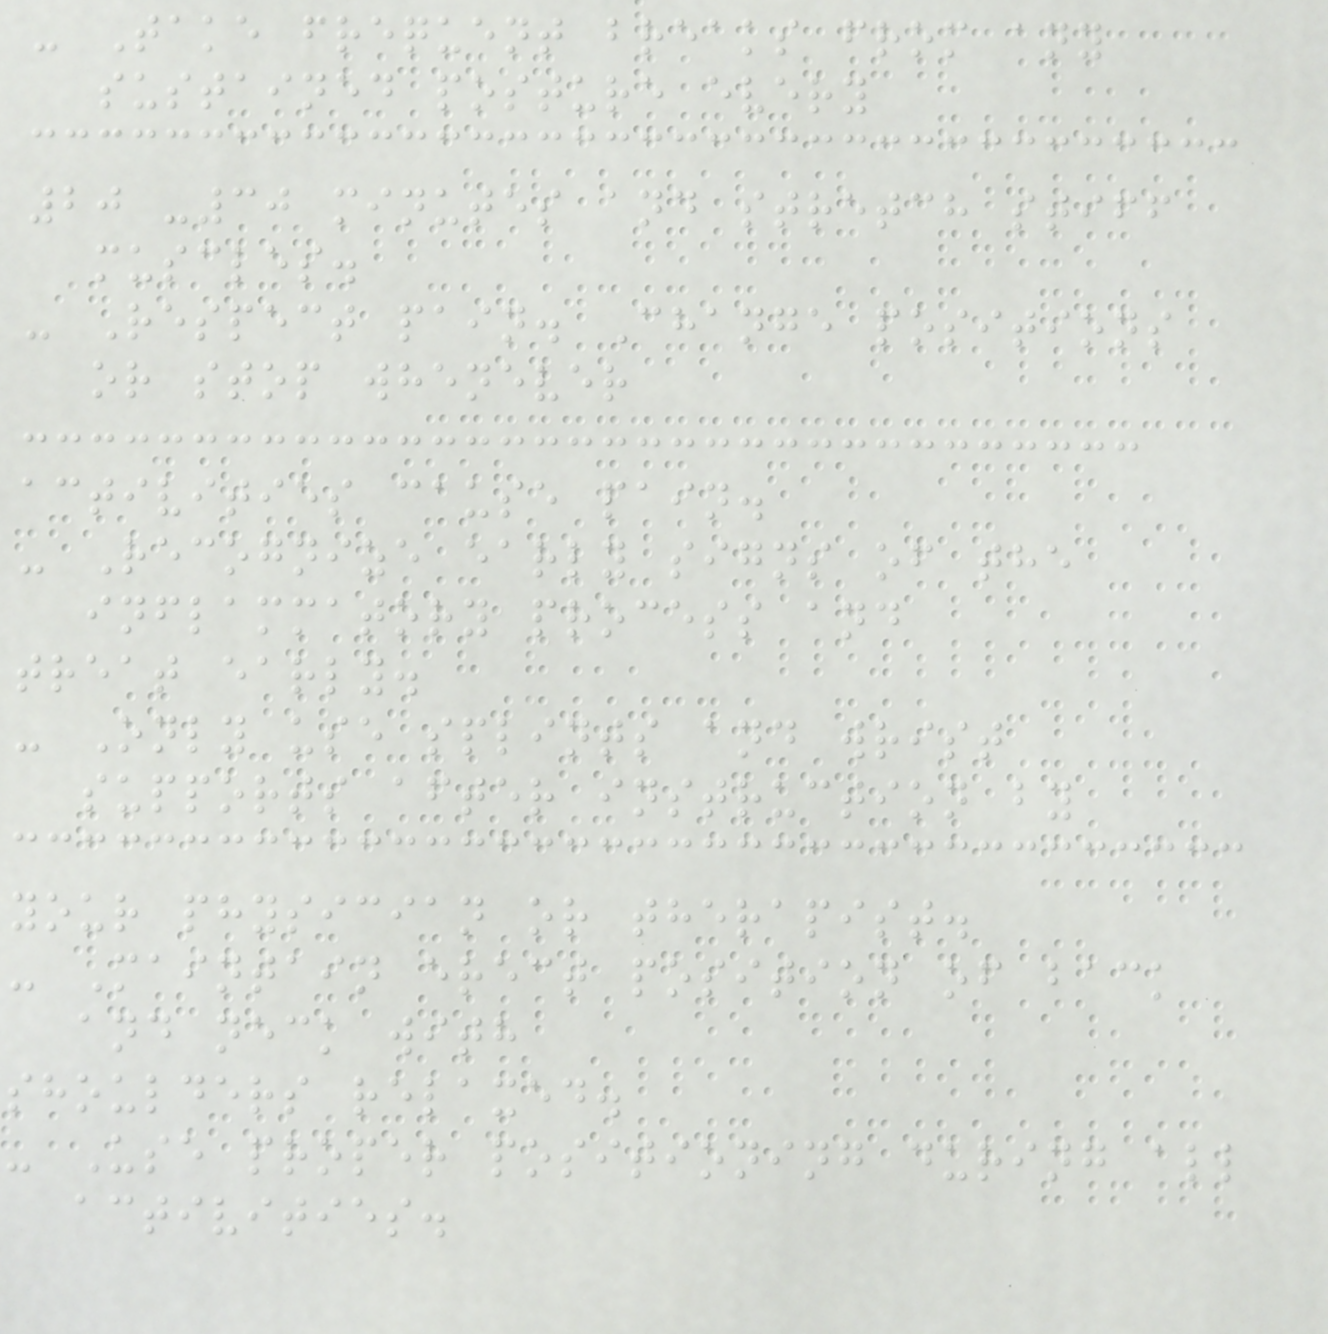- Take frequent breaks from any
sustained posture every
20 -30 minutes and stretch stiff
muscles.
- Respect pain. Change positions
or stop whenever
activities cause pain.
- Recognize early signs of the
inflammatory process and
treat early.
- Only use splints and wrist
supports after instruction by
your physician or therapist.
- Maintain erect position of back
and neck with
shoulders relaxed.
- Use proper positioning during all
activities.
